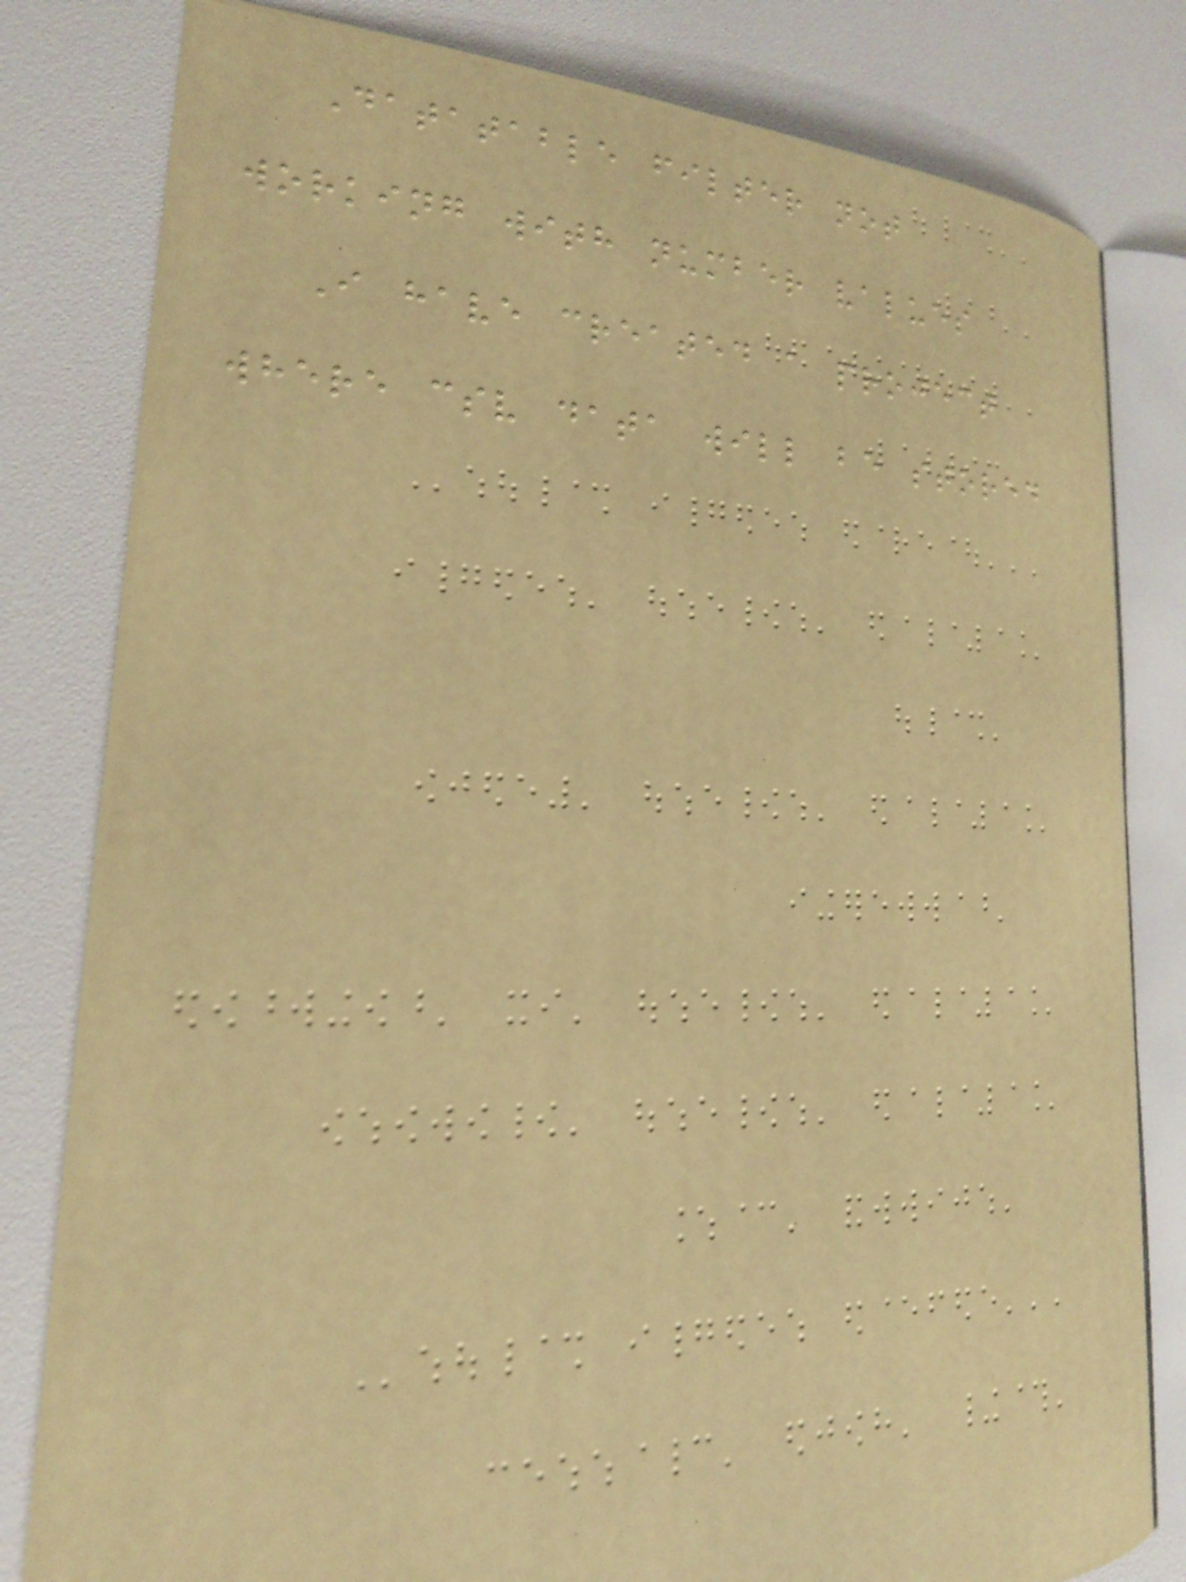Datatable filter not
working with number values
I have created a project
where csv data will be stored
